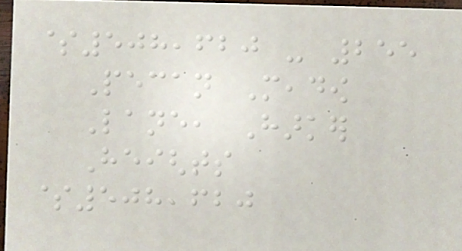$508,620 - 255
Pecan Meadow
Lane, Harker
Heights
$508,620
